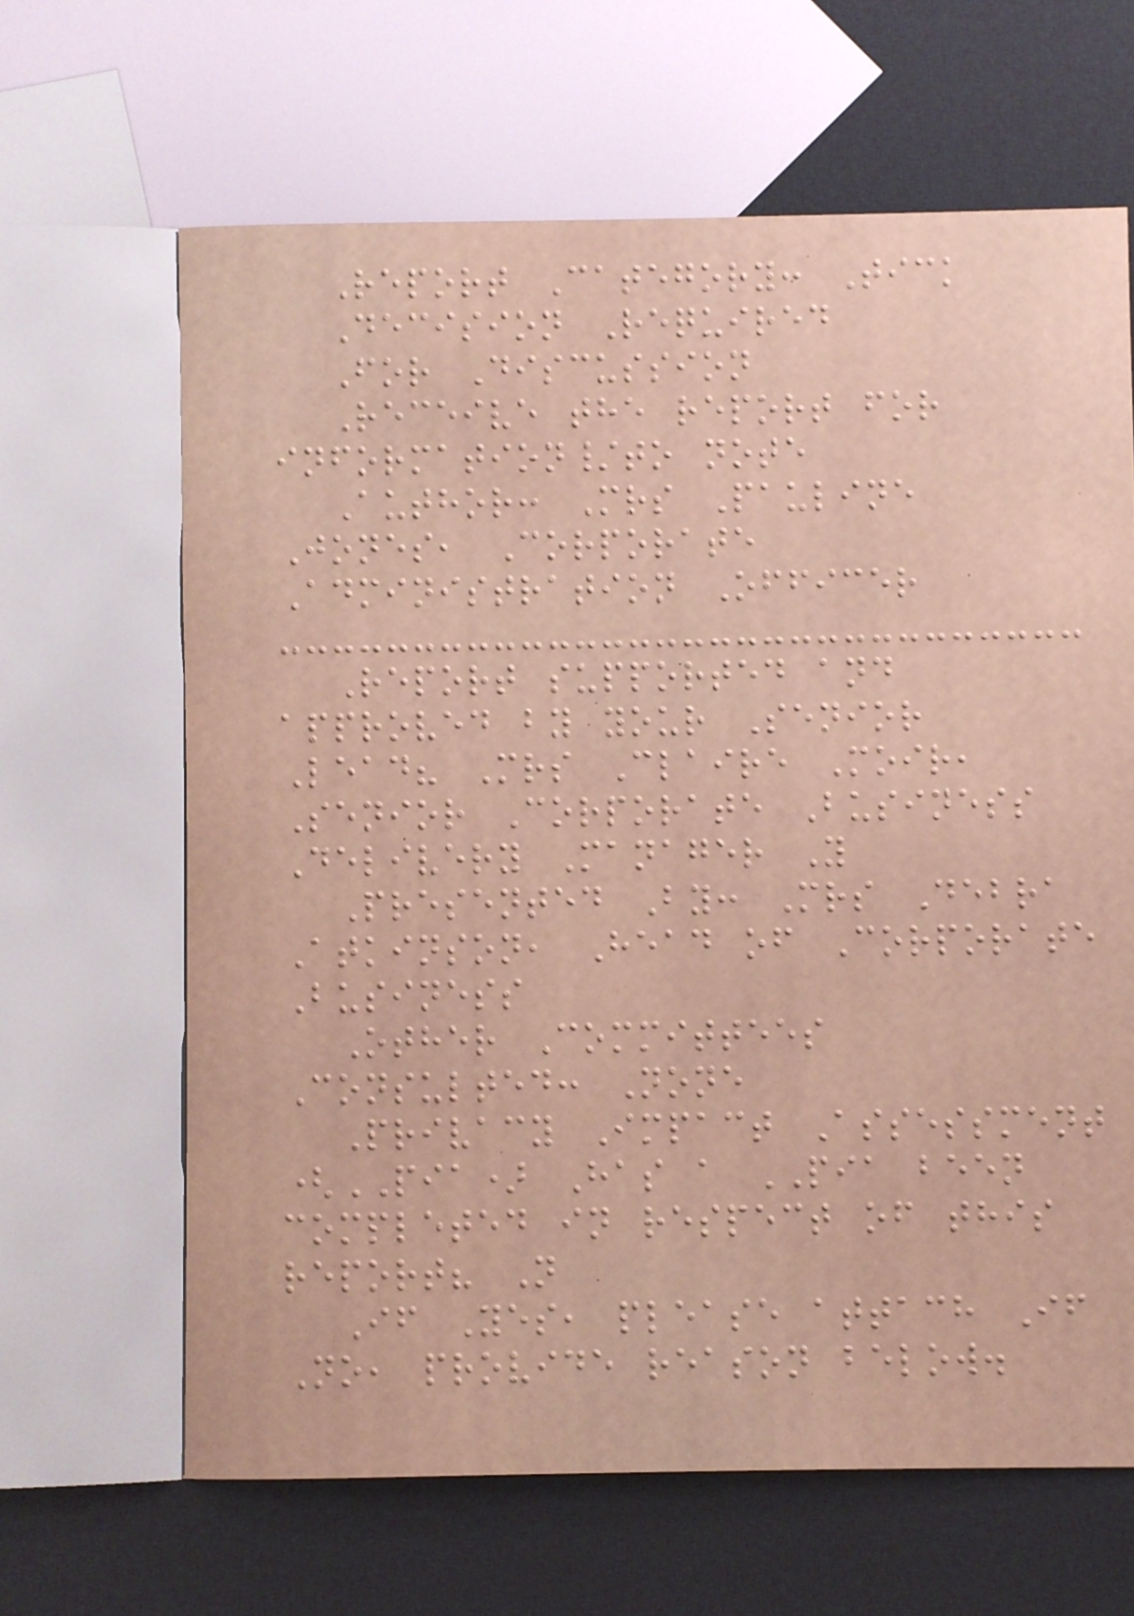Report Category: Tick
Decision Required
For Discussion
Receive the report for
information/to note
Author: Mrs Pauline
Jones, Corporate
Administration Officer
Report supported and
approved by your Senior
Lead? Mrs Claire Moir,
Senior Corporate Business
Delivery Manager Y
Presented By: Mrs Debra
Atkinson, Head of Corporate
Business
Other Committees
Consulted: None
Privacy Impact Assessment
(PIA) Has a PIA been
completed in respect of this
report? N
If Yes, please attach If
No, provide reason below.
